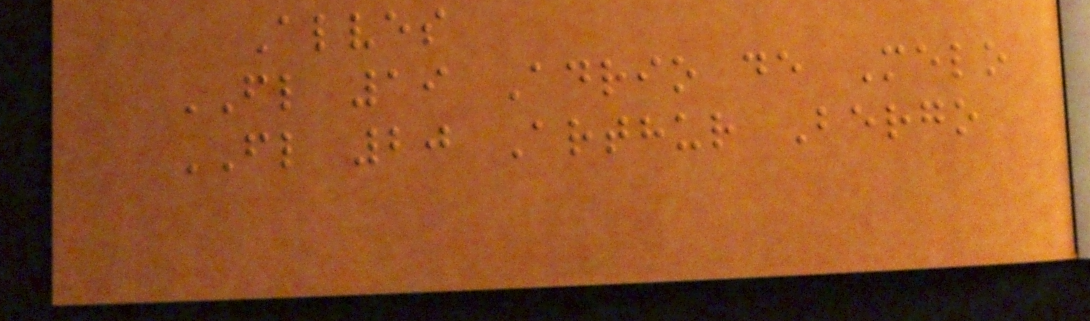Alves
FL 19 Adrio de Melo
FL 20 Arthur Bergo
